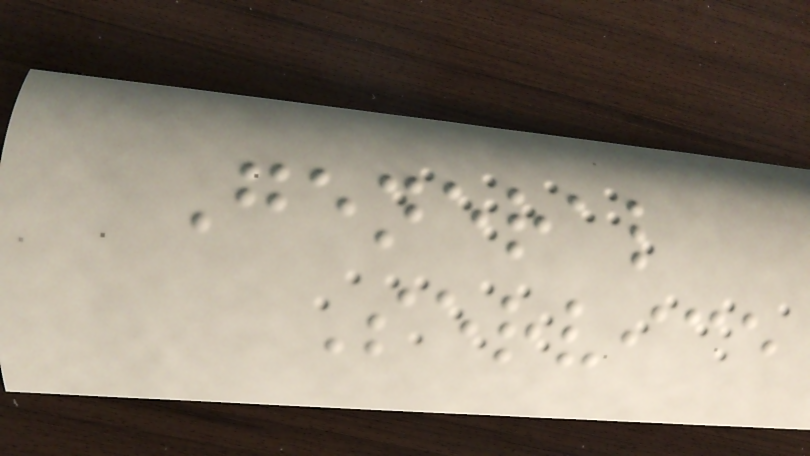General
Service
